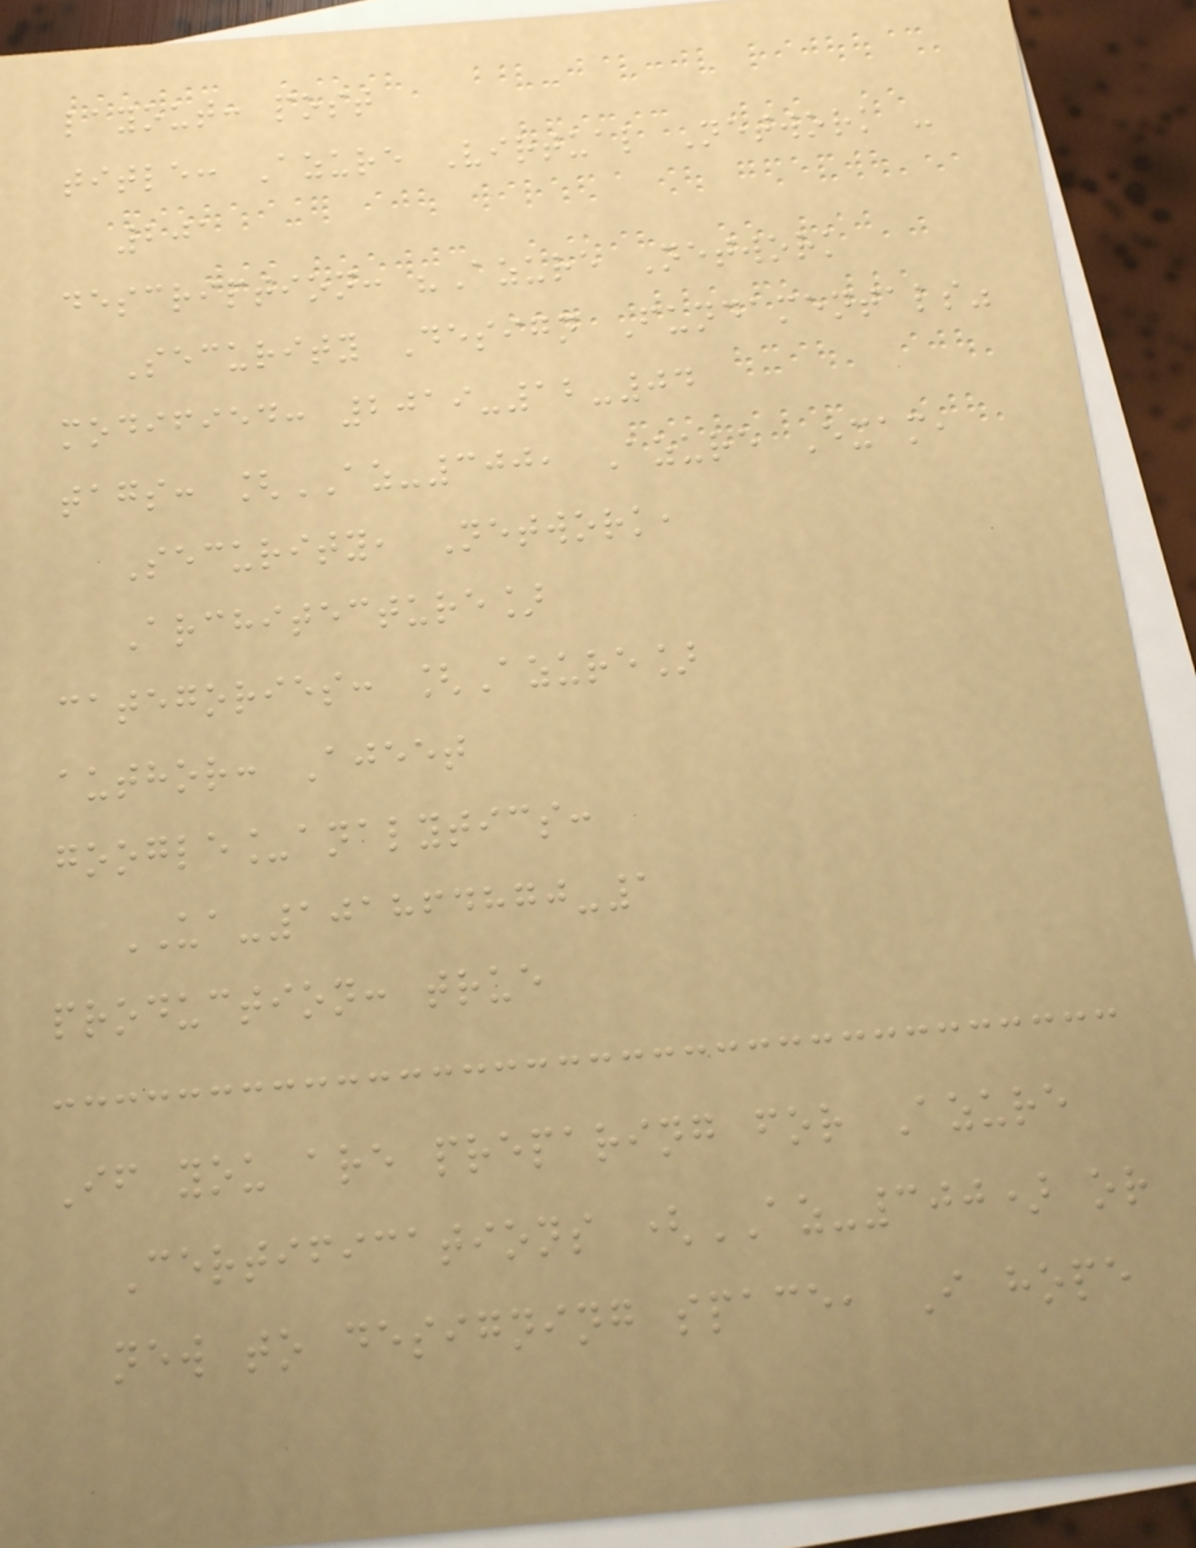layout: post
title: Azure Virtual Network -
201
description: "Azure Network
Security Design Fundamentals"
modified: 2019-12-04
tags: [AZ-300, Azure Exam,
Security, Network,
Architecture]
categories: [Azure]
author: Ajeet
google_analytics:
UA-101864870-1
production: true
If you are preparing for Azure
Certifications (AZ-300) or
new to designing space, I hope
